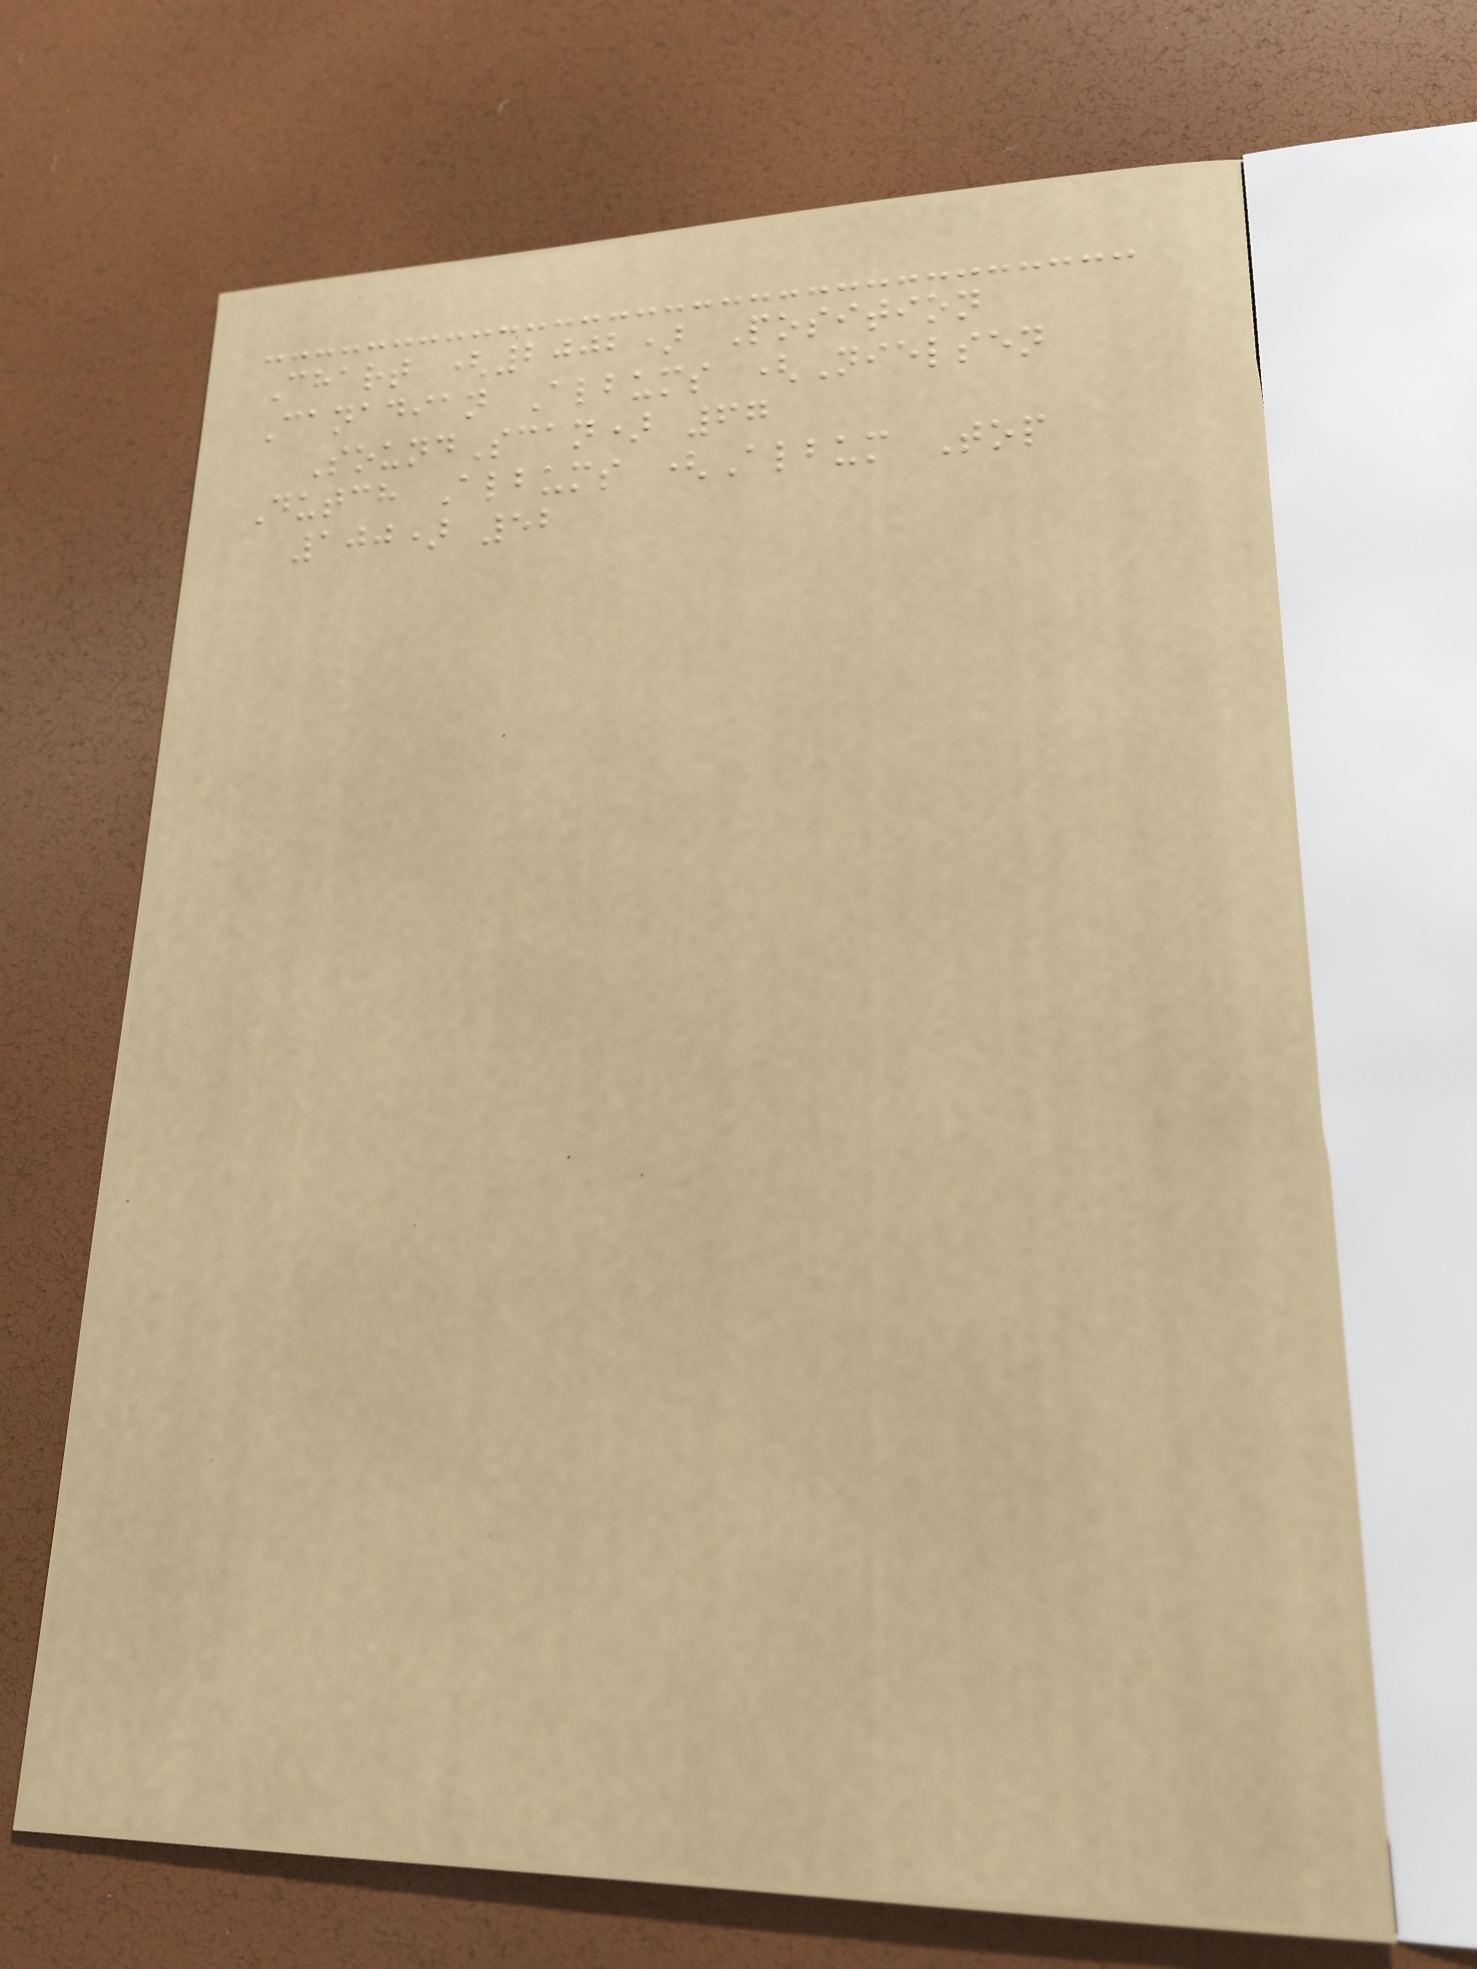Chart (2002) Position
Canadian Albums (Nielsen
SoundScan) 67
Dutch Albums (Album Top
100) 52
